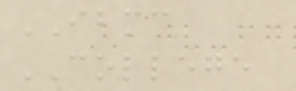IBMC
COLLEGE
